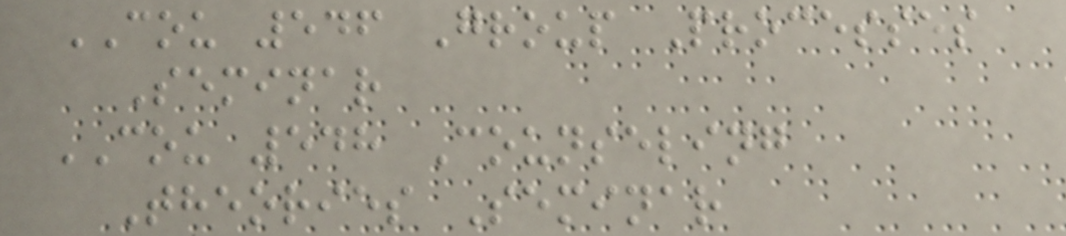COU 546 Group Processes
Seminar
COU 548 Counseling
Theories Seminar
